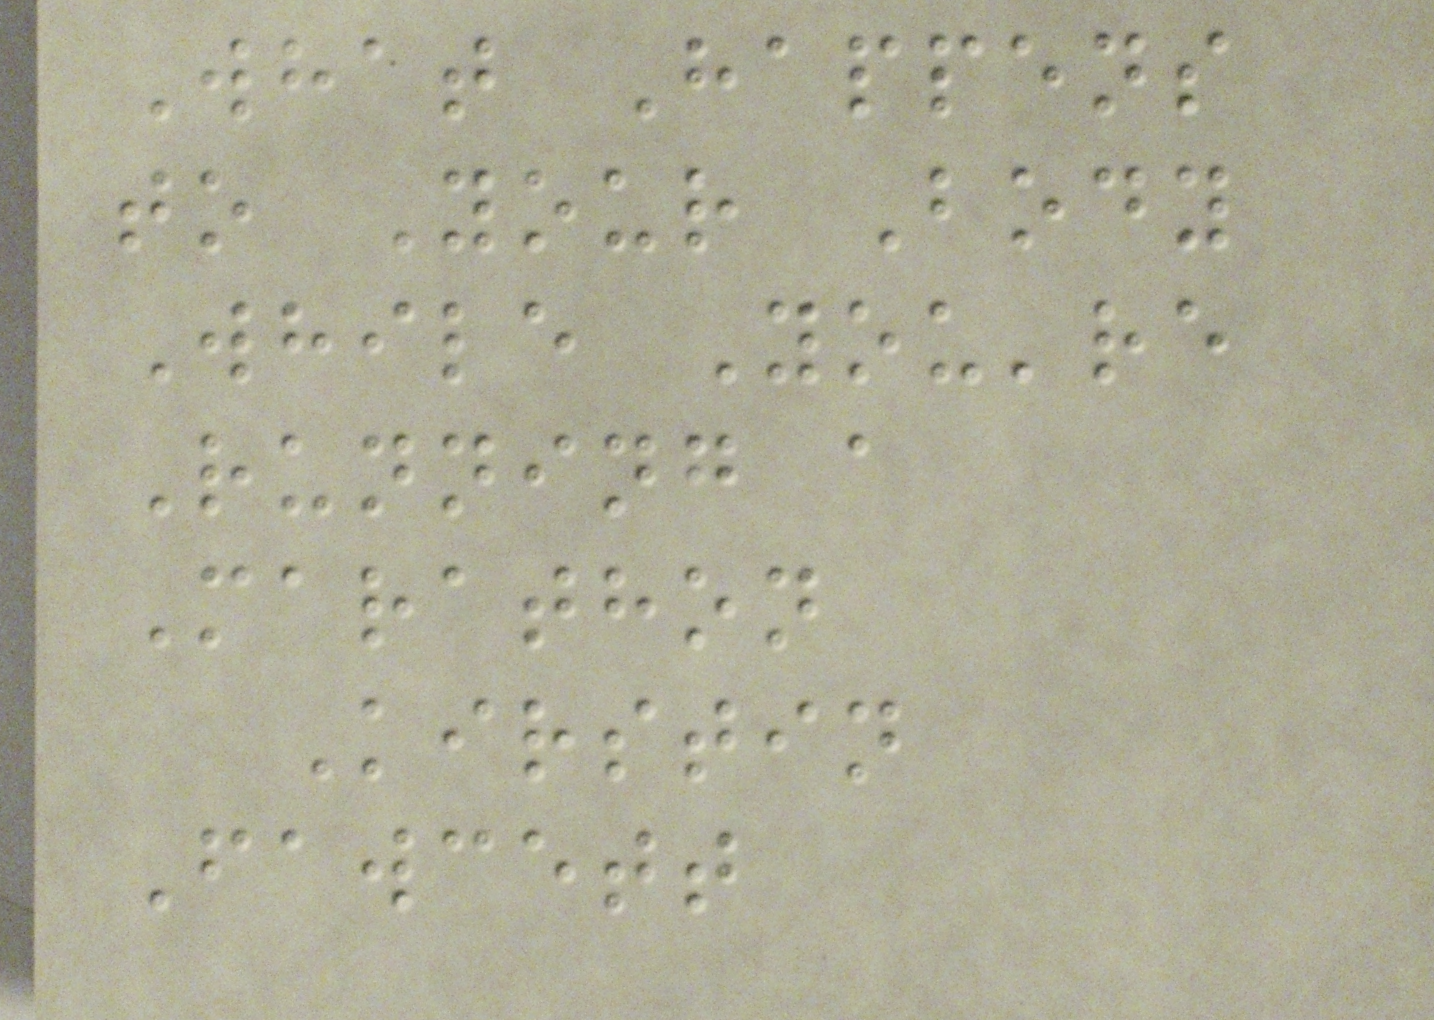What Happens
to Your Body
While You're
Running a
Marathon
Kirstin
Fawcett
